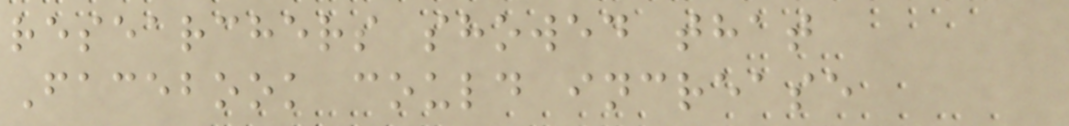researchers showed that
Facebook could increase
